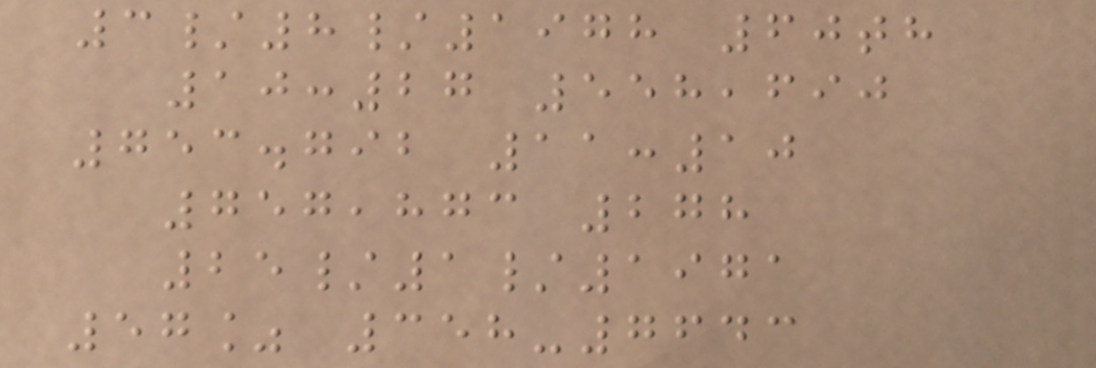3/8/1978 60th
10:27 558,690
753.792 11:10
757,873 278
25/1/1971
57% 358-7643
